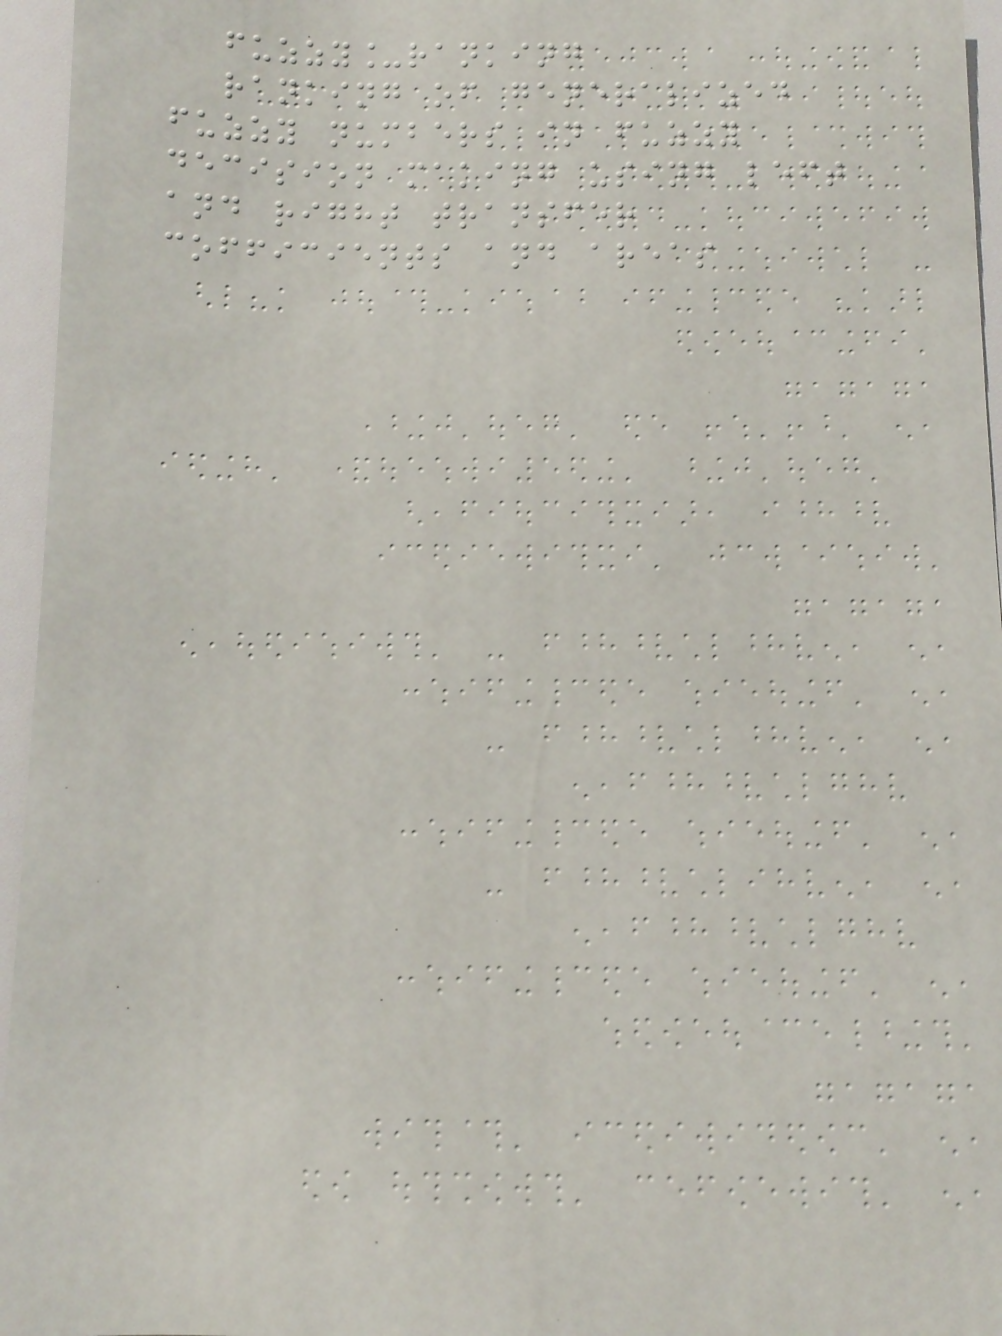fuzzy_ranking
ranking of generalized
fuzzy numbers in fuzzy
decision making using left
and right transfer
cofficients and areas
